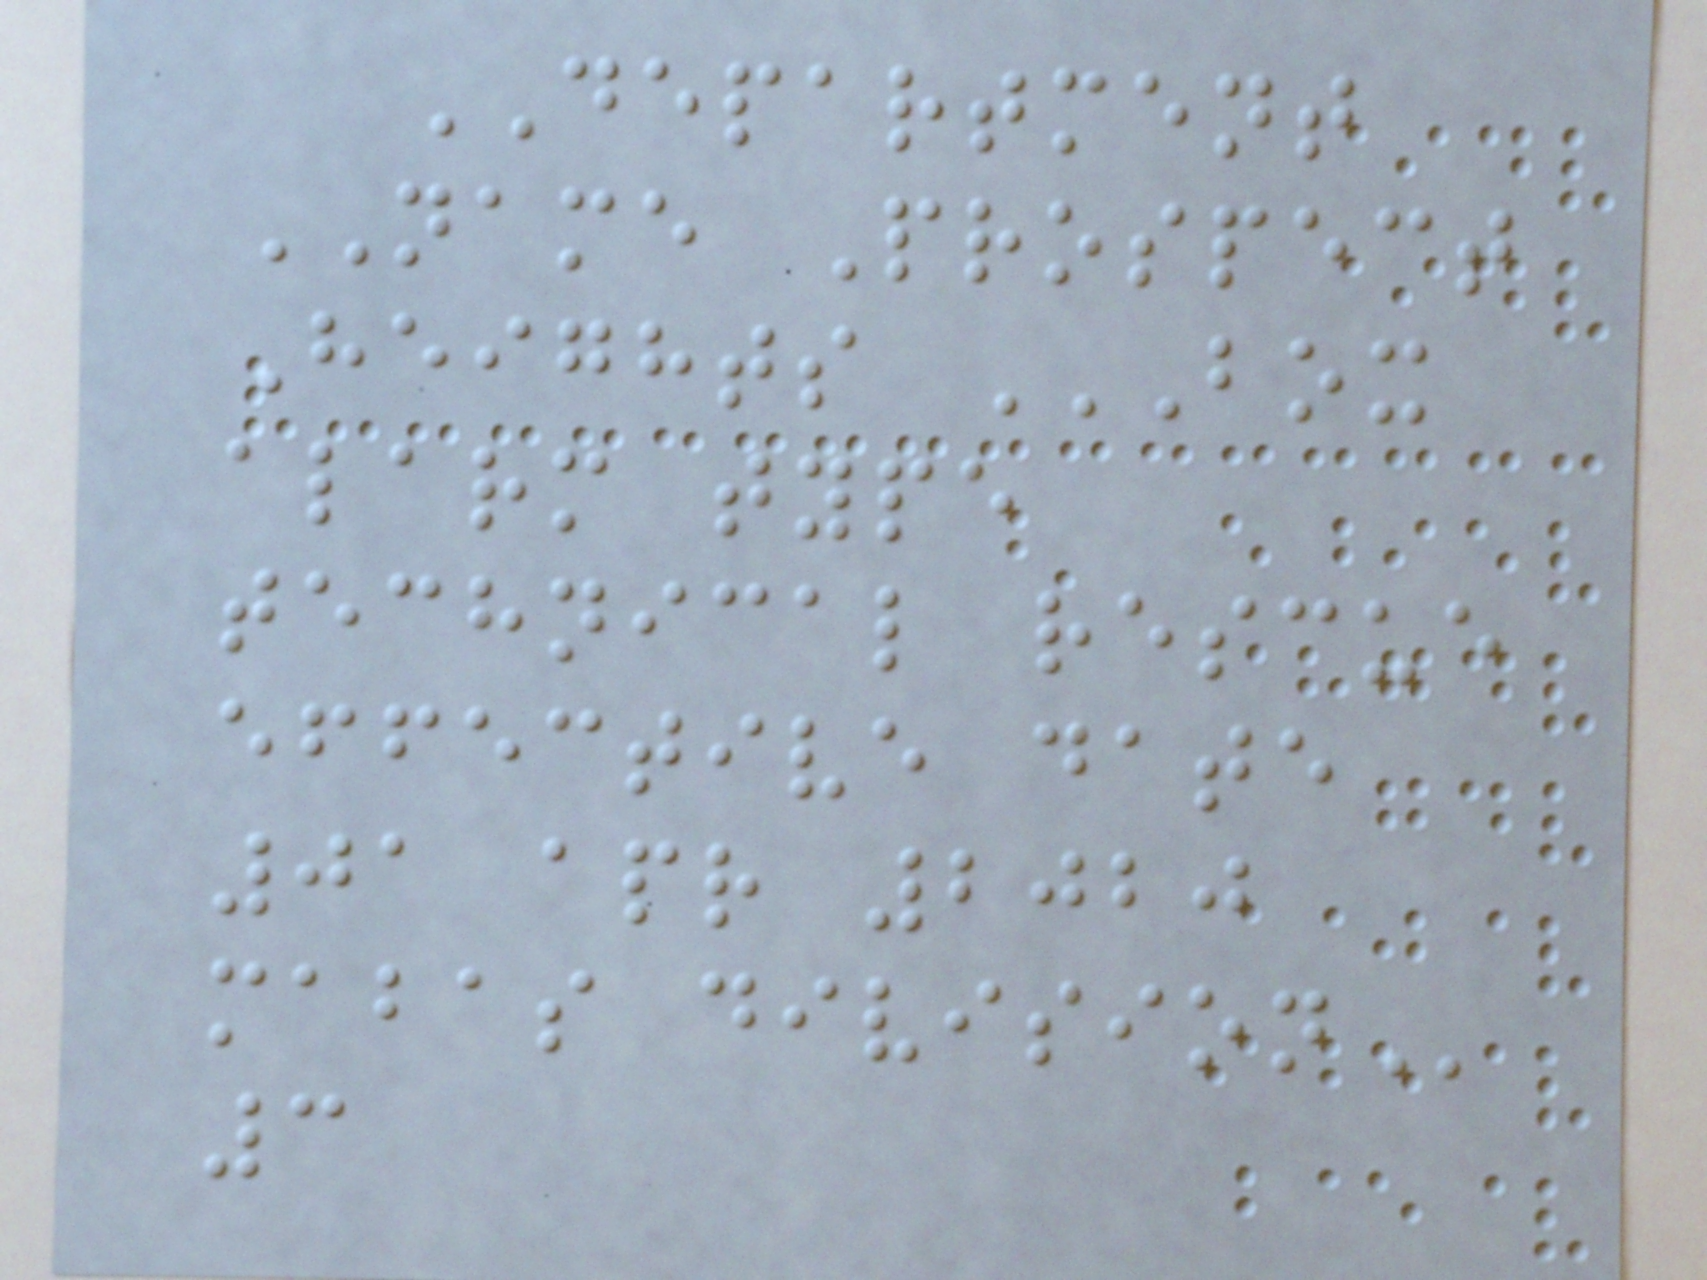DEPARTMENT
NAME Prospect
Heights BOX
ALARM TYPE
TECHNICAL RESCUE
EFFECTIVE DATE
01 APR 2020
MABAS DIVISION
3
